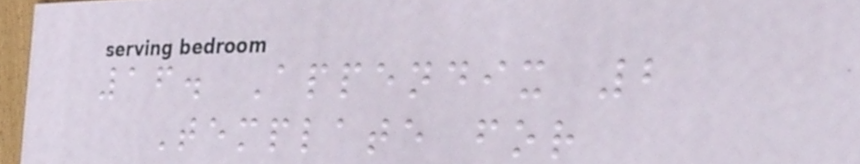16. Appendix 2
Template for
